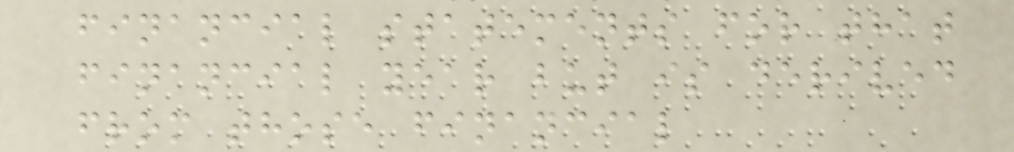financial statements for that
financial year but is derived
from those financial
